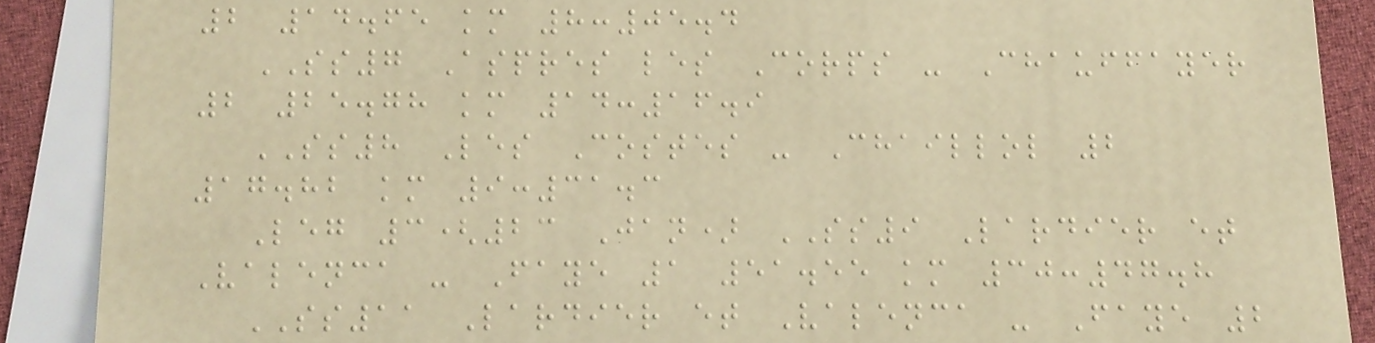2 14.65 km 8:05.4
SS7 Aspres les Corps - Chauffayer
2 25.78 km 14:16.9
SS8 Les Costes - Chaillol 2
17.82 km 9:31.3
Leg 3(23 Jan) SS9 Lardier et
Valenca - Faye 1 51.55 km 30:47.8
SS11 Lardier et Valenca - Faye 2
